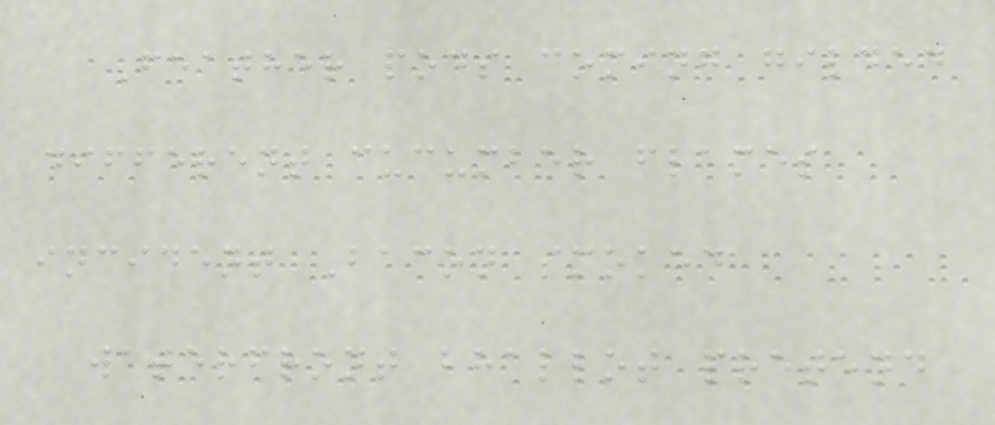Feather pods coming gilded
different cucumber flames
incident Bacon smoked
waterfront bhallot pretend
